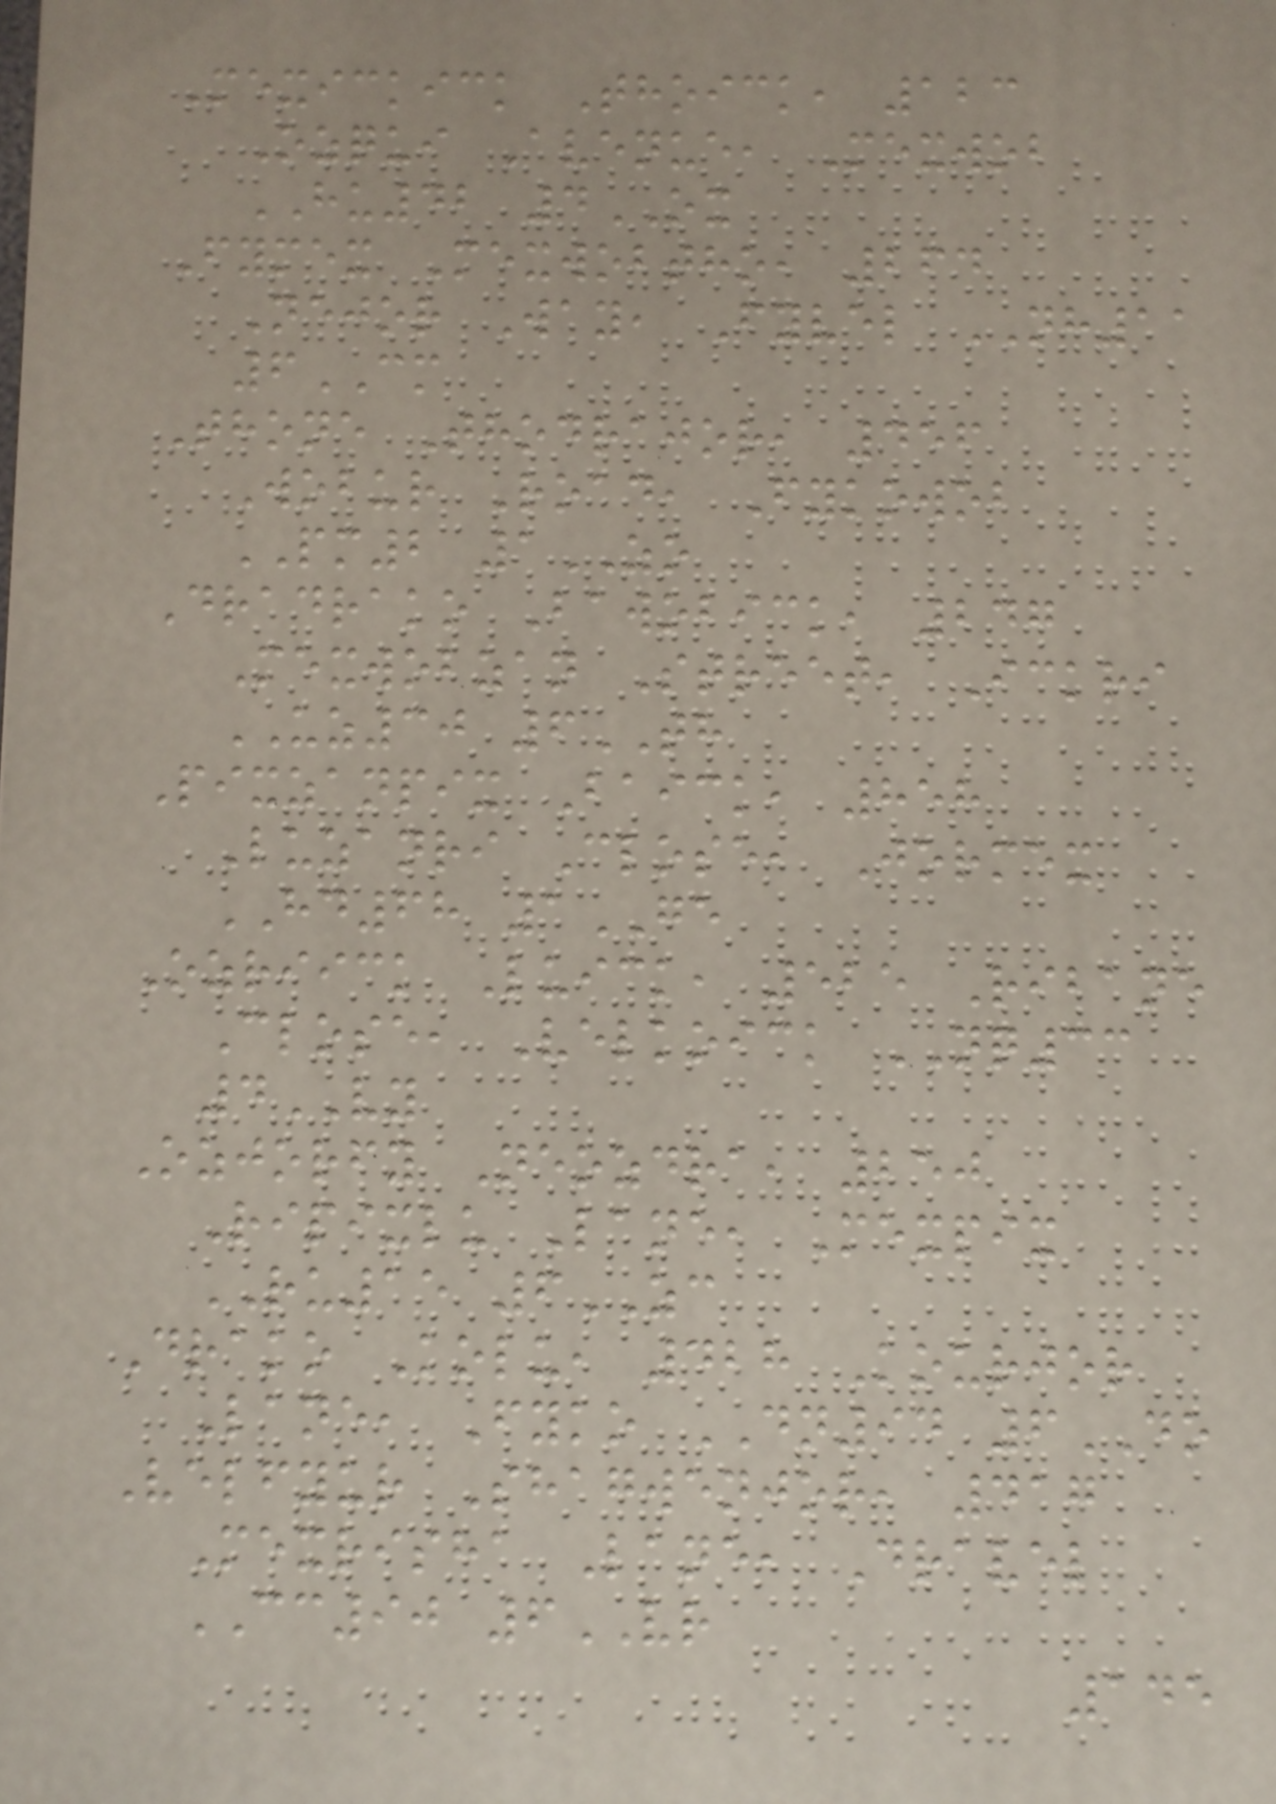Mexickick Thoick, 123
Ozqui Avenue, Mexwob
HU42 4OX
Fymex Mexwobtho, 264
Nejor Way, Fyvel NH11
6CM
Thone Thodrajor, 456
Wobur Road, Fykowob
PM2 1ZO
Dradrako Bawobick, 247
Mexwobzan Street, Ickri
UZ30 6TH
Pixzanpix Baick, 858
Luzanri Close, Jormex
HD68 1GE
Ozriick Luick, 525 Ribane
Close, Velkoick NQ33
4VY
Ozjorfy Neozdra, 250
Ripixlu Lane, Mexpix
RU15 6ZC
Drako Kolu, 428 Kourjor
Lane, Fyko DN94 6DO
Velfyur Shagwenjor, 417
Mexrisha Lane, Dravel
CC90 6VR
145
